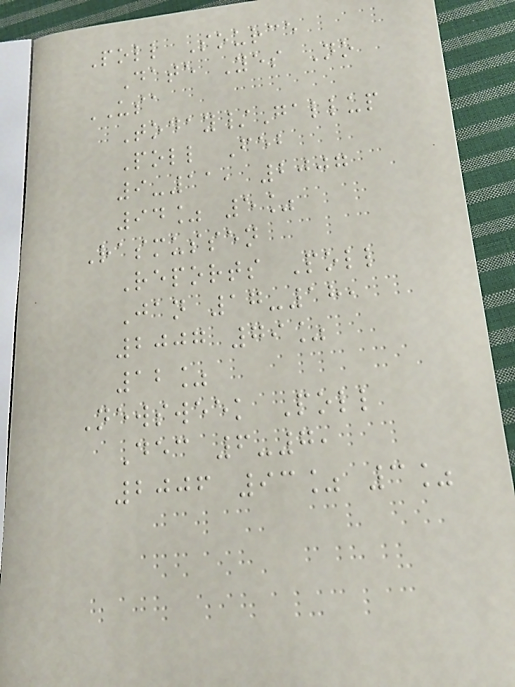Poll Source
Date Yes No
USA
Today/Gallup
Poll Feb
9-11, 2007
94% 5%
Rasmussen
Reports Poll
Jan 17-18,
2007 79%
12%
Newsweek Poll
Dec 6-7,
2006 93% 3%
